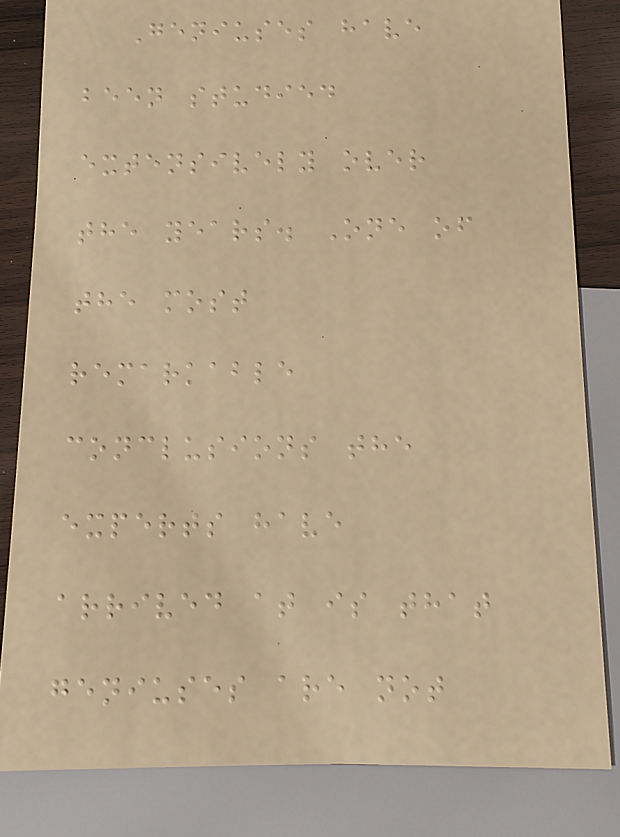Geniuses have
been studied
extensively over
the years. One of
the most
remarkable
conclusions the
experts have
arrived at is that
geniuses are not
